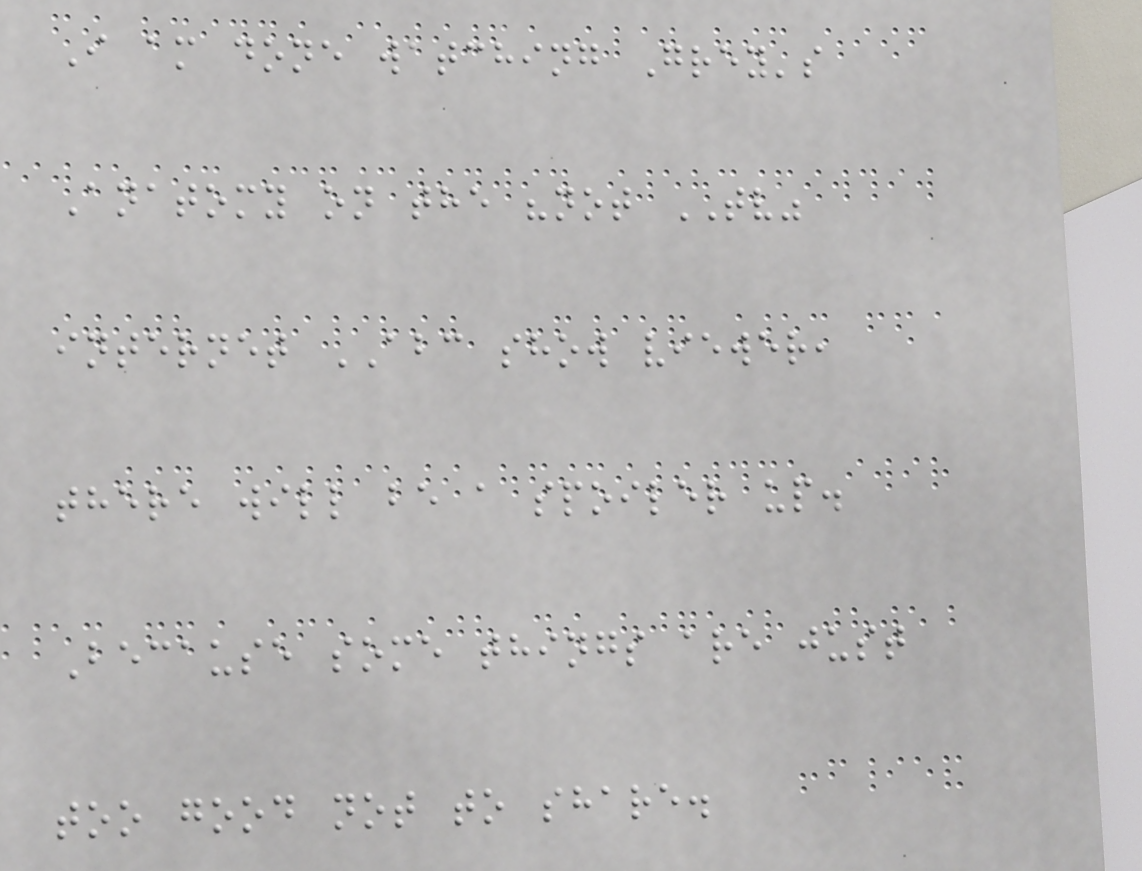I am done watching Grey's
Anatomy on the "not TV"
internet ABC show viewer,
there will be a spoiler up.
Because some things are just
too good not to share.
